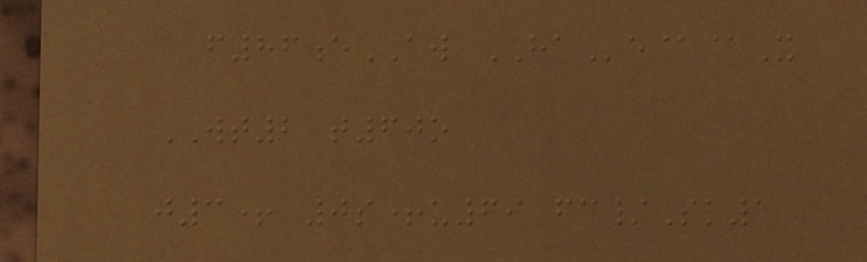f86eAW HAe@@X
WT2 t60o
j3+ 0s+u69 fc/Sk1
